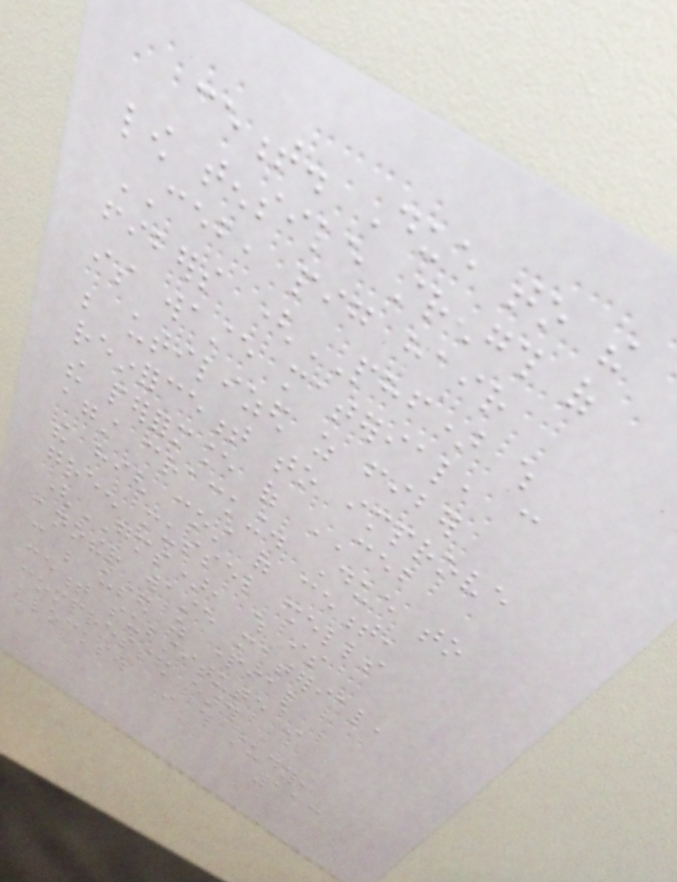cement. Due to the
low tensile strength of
CEB, pig hair
fibers (PHF) which
is waste material, can
be utilized as fiber
reinforcement to improve
the performance of CEB
against cracking. Due to
the high cost of cement,
green mussel shells
(GMS), which is
another waste material,
can be used as partial
cement substitute in
compressed earth
blocks. In this study,
113
